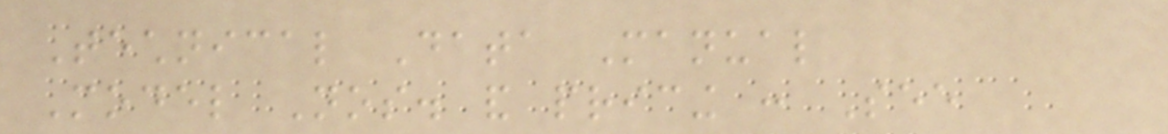Technical Data Manual
Model Nos. and pricing : See
